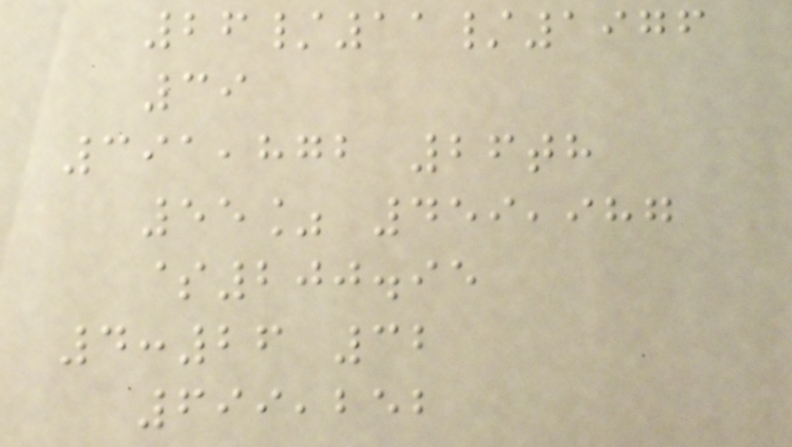26/11/1976
39
391,872 26th
55% 459,987
$200.95
4:26 32
699,252
